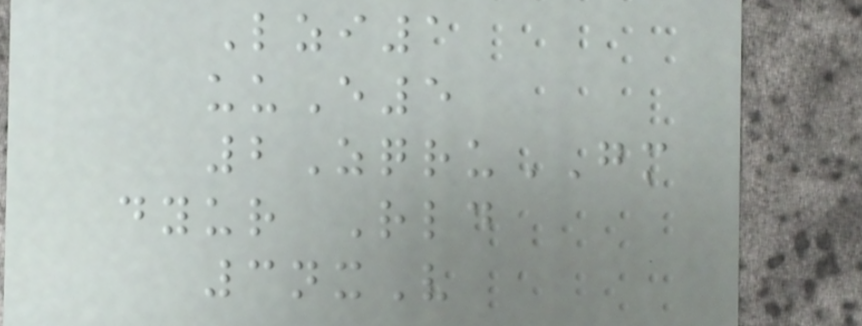Lzi1
uuE5
2ZqruGM
dyur Rld
3nxV
